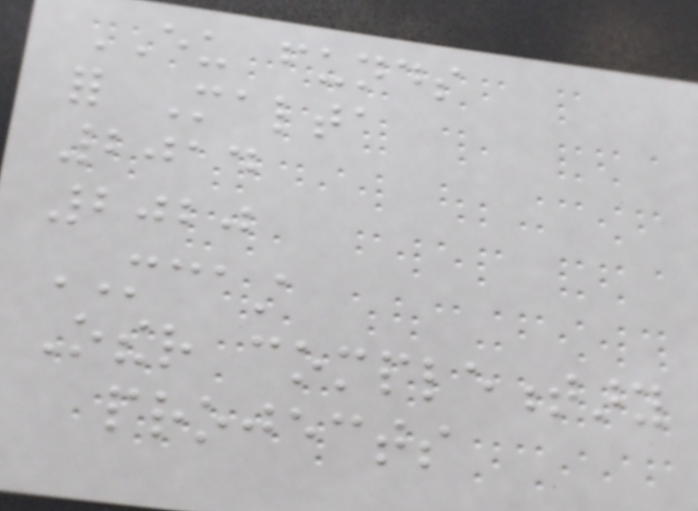EU funds
for Malta
2014
2020
MCAST
Other complementary
projects
